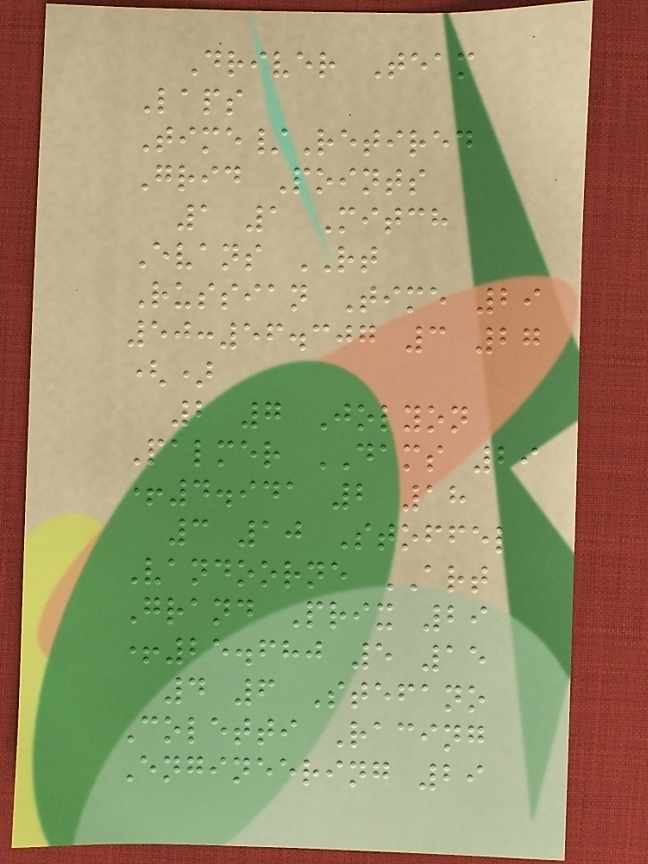Driver Team
Laps
Time/Retired
Grid Points
1 1 Mitch
Evans RT
Russian Time 29
50:56.307 3 27
()
2 7 Jolyon
Palmer DAMS 29
+4.941 2 18
3 10 Stoffel
Vandoorne ART
Grand Prix 29
+25.680 5 15
4 6 Stefano
Coletti Racing
Engineering 29
